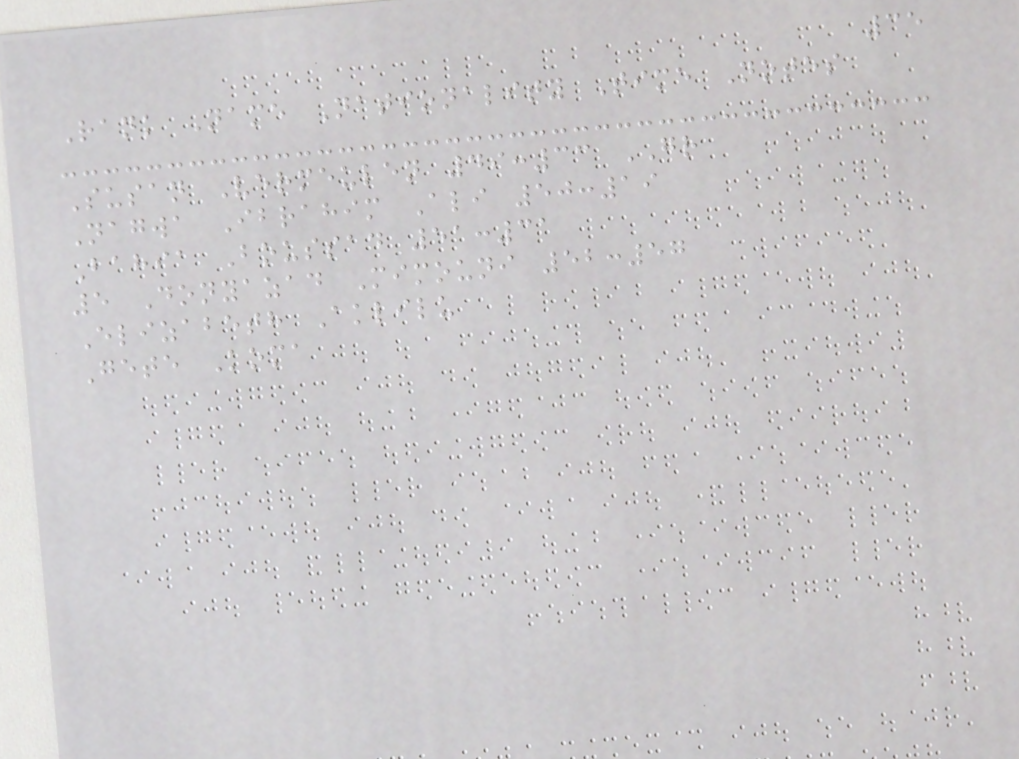35
Rank Name Nationality Time Notes
Susan Vermeulen 49:33 GR
Nagwa Ibrahim Ali 50:19
Bahia Boussad 51:31
5 Donyazad Mimouni 52:57
Elizabeth Aklilu
Gete Koma
